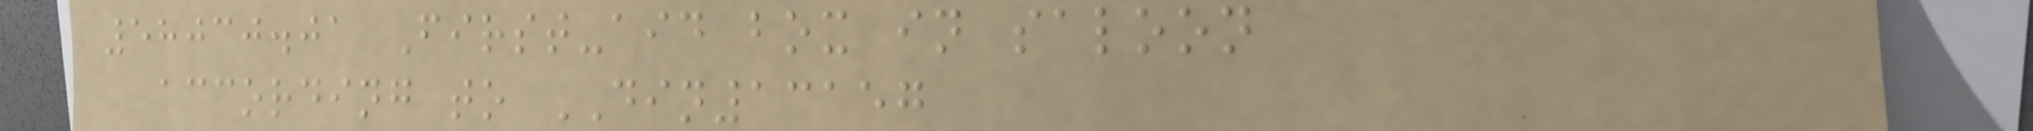58030.01 First-aid box in saloon
according to DIN13157
